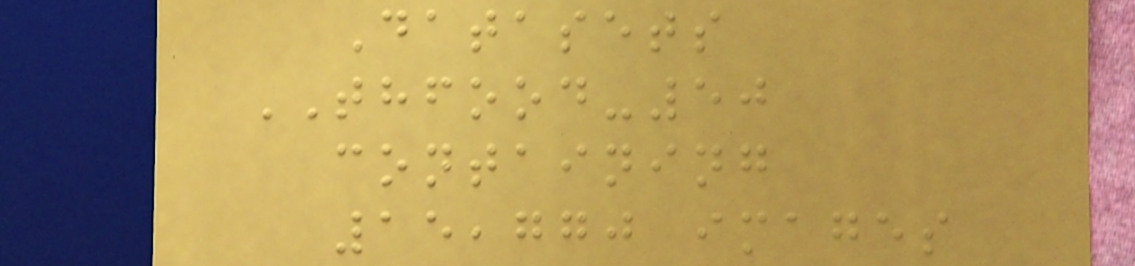Datasets
THFOOD-50
containing
15,770 images
